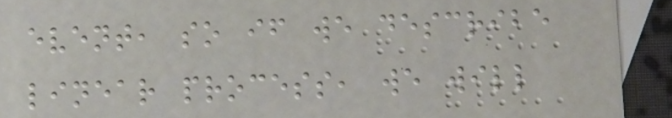event, so if we describe
linear process, we will
